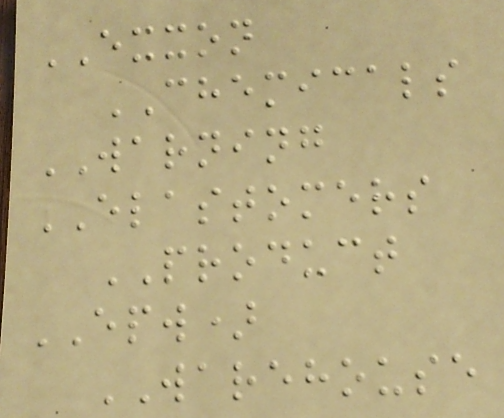EXXON
CHEMICALS
WARNING
ELASTOMERS
PRODUCT
EPW)
WAREHOUSE
